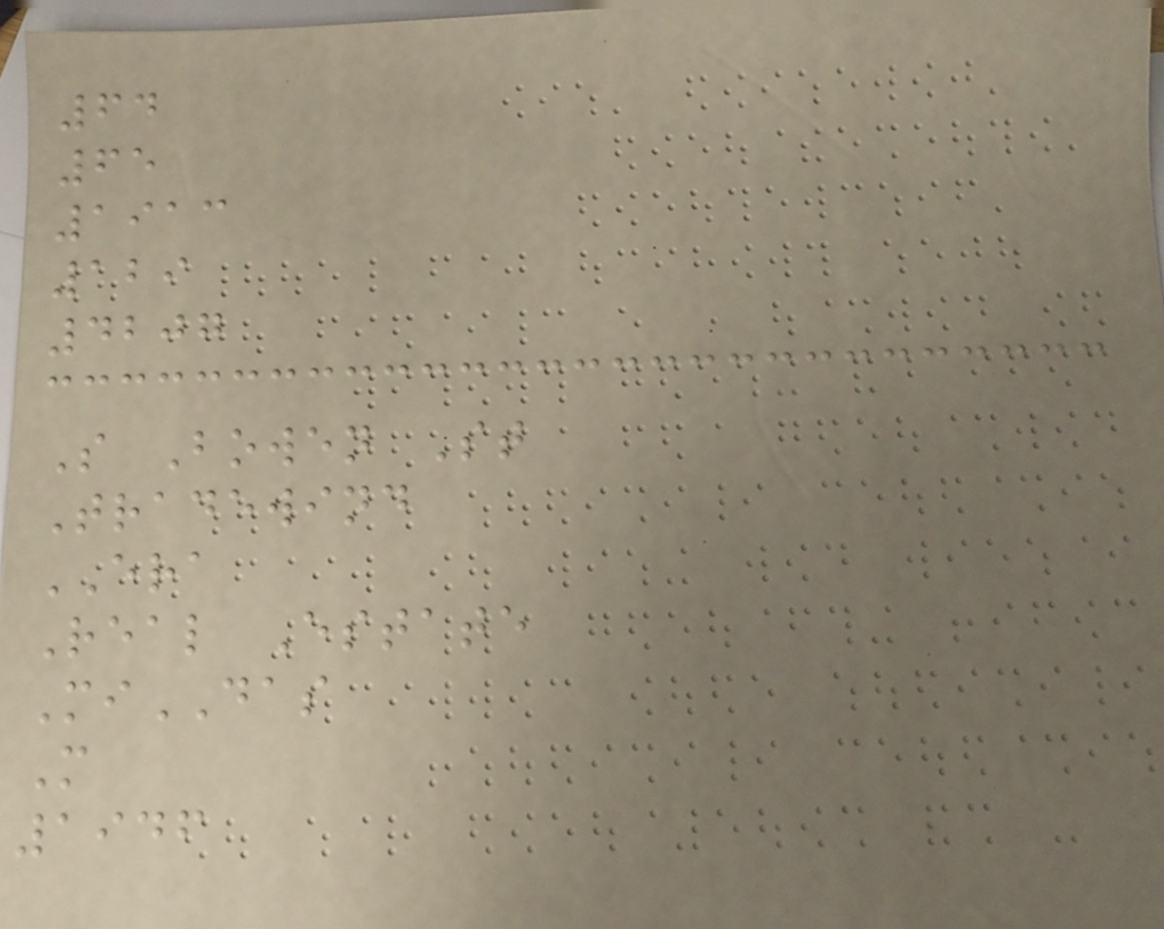64
65
1913
129
4207
S Bowen St
Tradewind
ERA
Real Estate
MiDAS
M
1946
